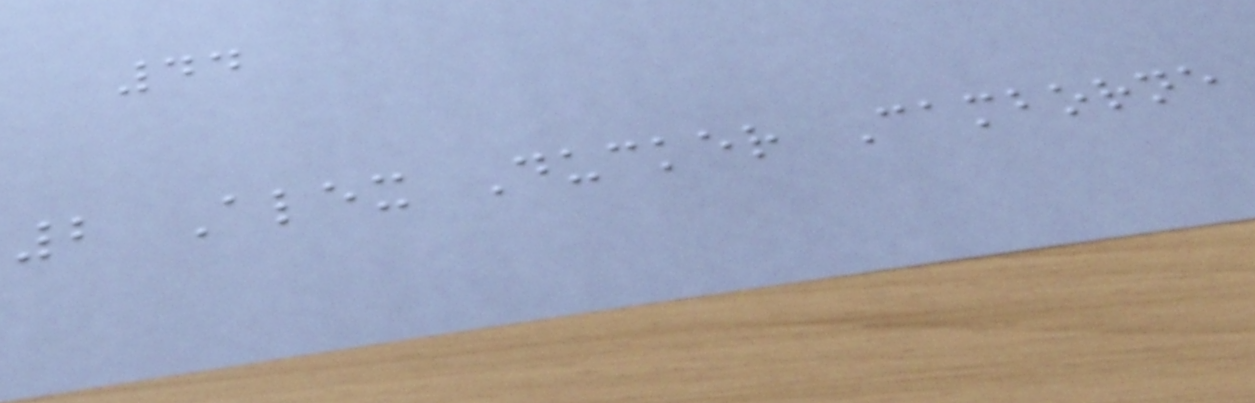44
2 Alex Ducker Camborne
